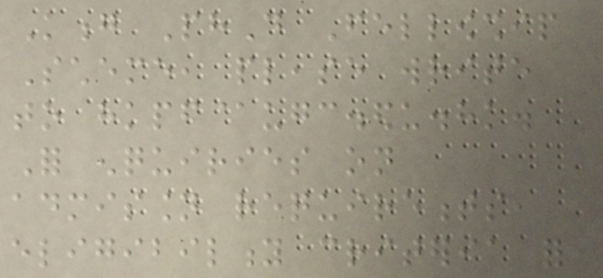Kong PhD Fellowship
Scheme, please write
to hkpf@ugc.edu.hk.
For enquiries on
admission requirements,
eligibility criteria for
